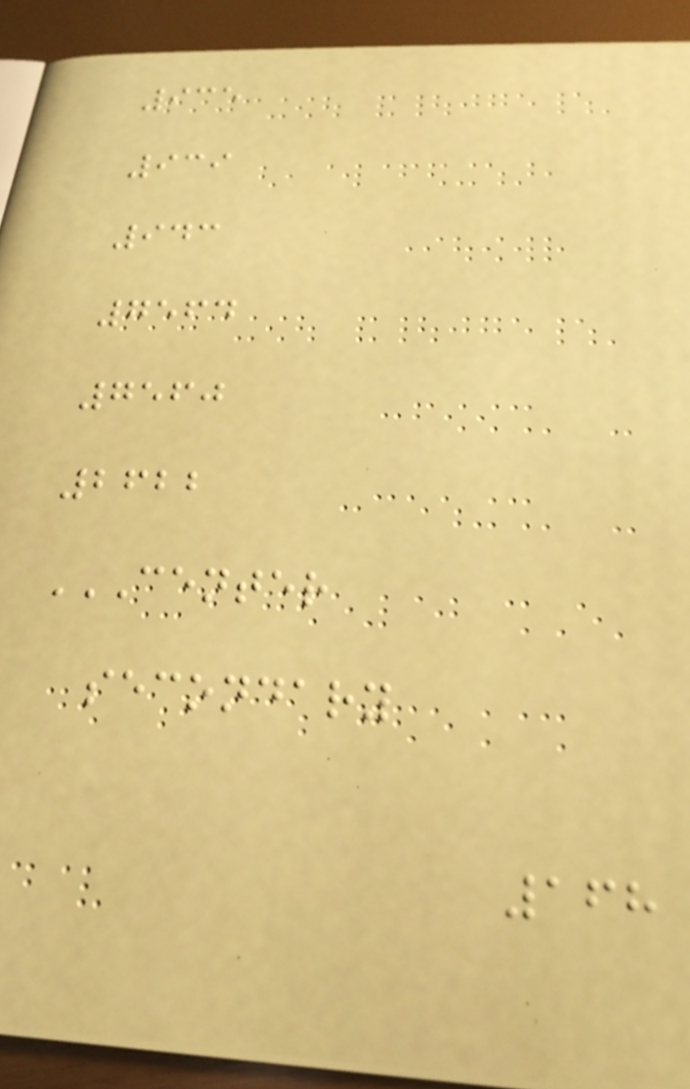935
939
943
7564
7560
2622
CENTER
SECONDARY
168
